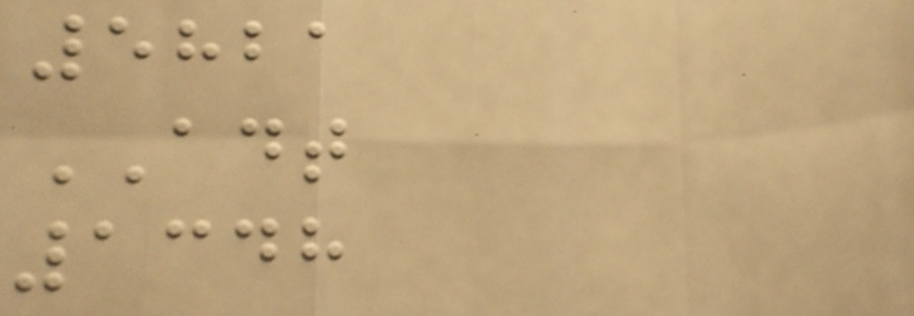5821
ADT
1348
